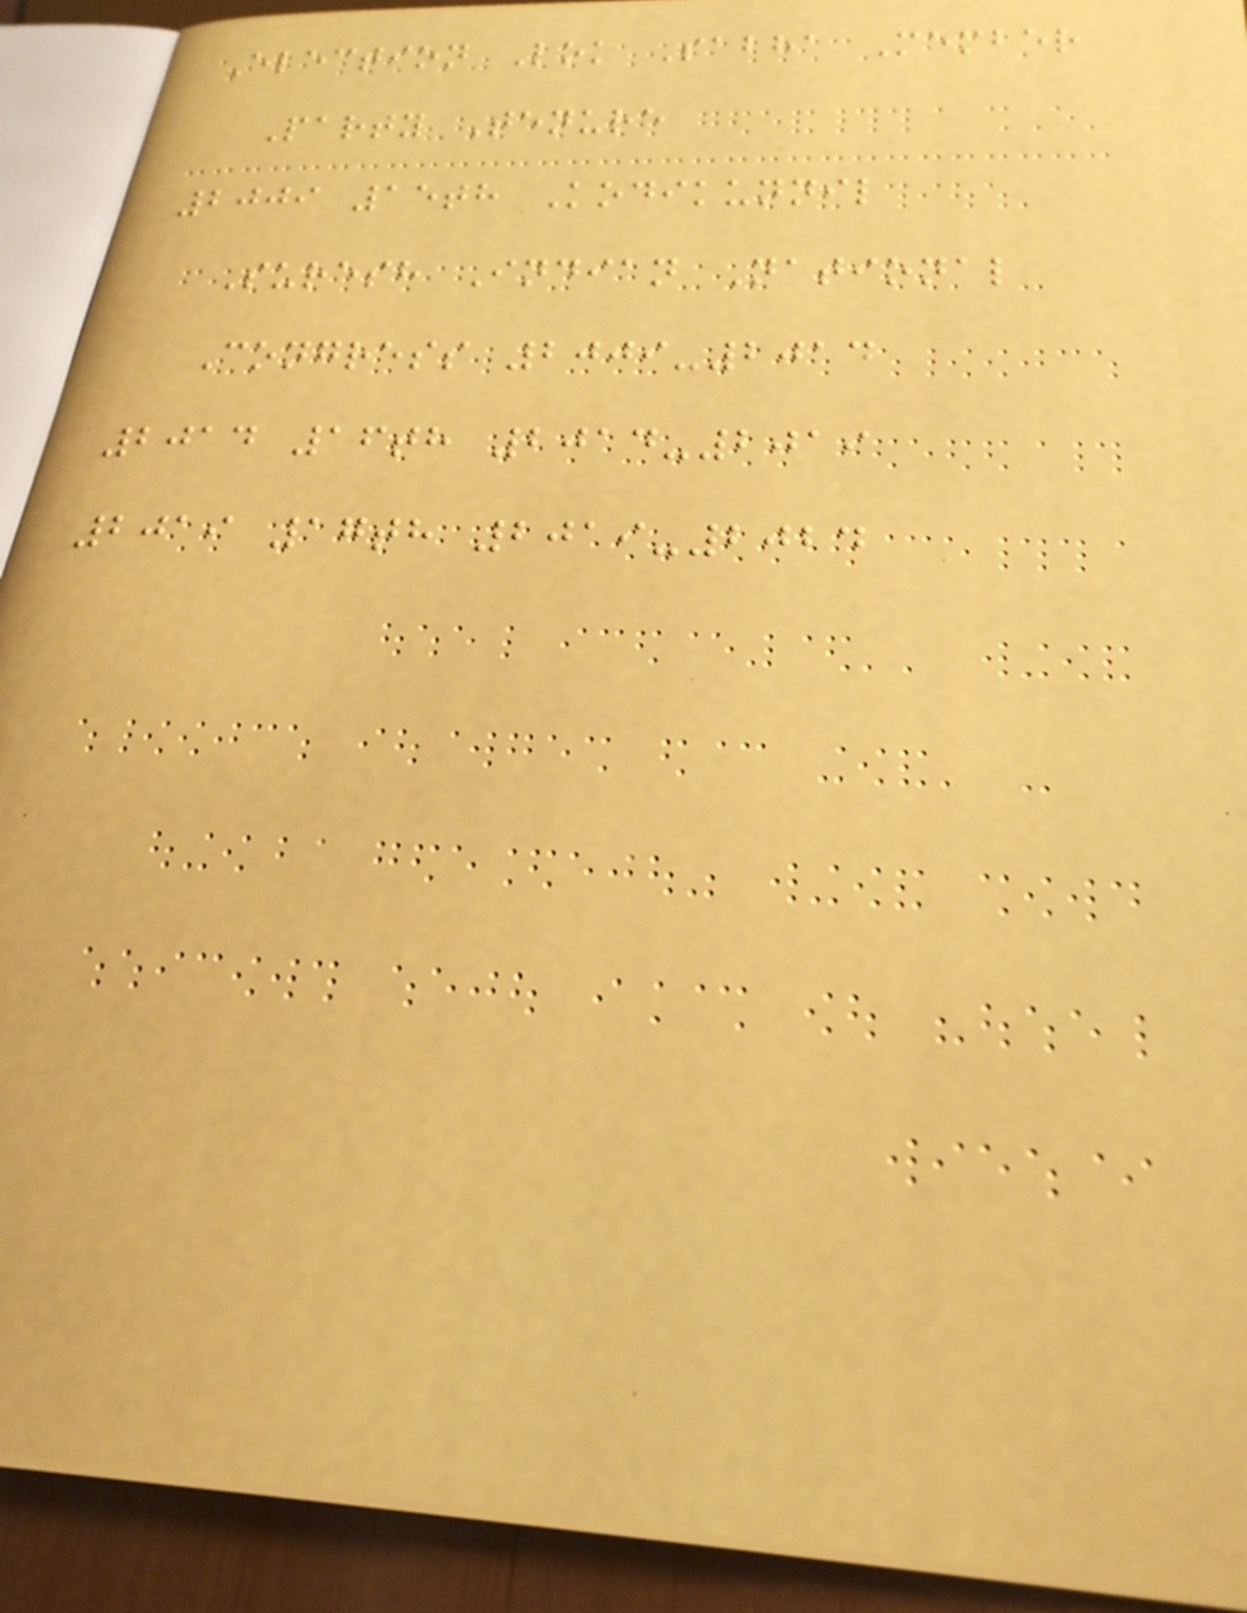Election Lok Sabha Member
Party Tenure
2009 15th Kodikunnil
Suresh Indian National
Congress 2009-2014
2014 16th 2014-2019
2019 17th 2019-2024
